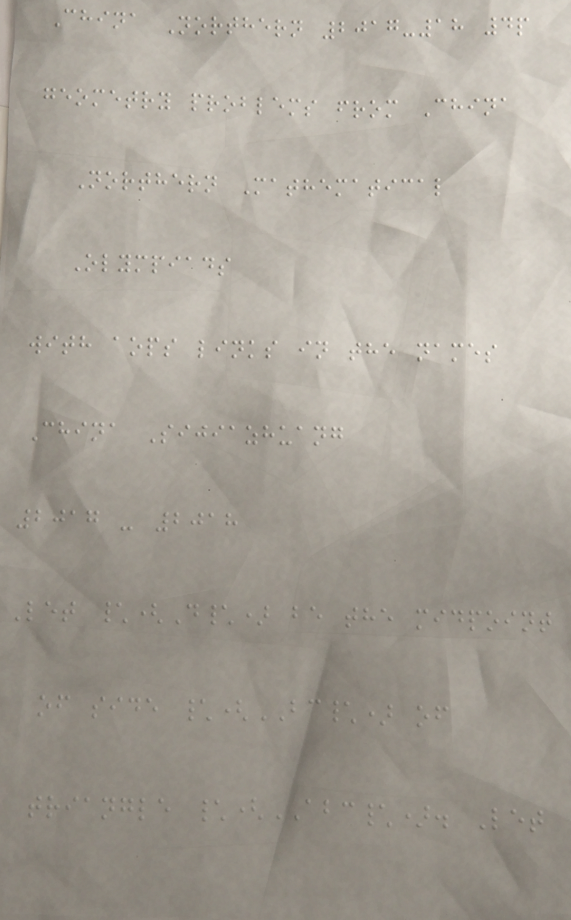China Northern 2017-18 4p
geometry problems from China
Northern Mathematical
Olympiads
with aops links in the names
China Sijiazhuang
2017 - 2018
Let \(D\) be the midpoint
of side \(BC\) of
triangle \(ABC\). Let
